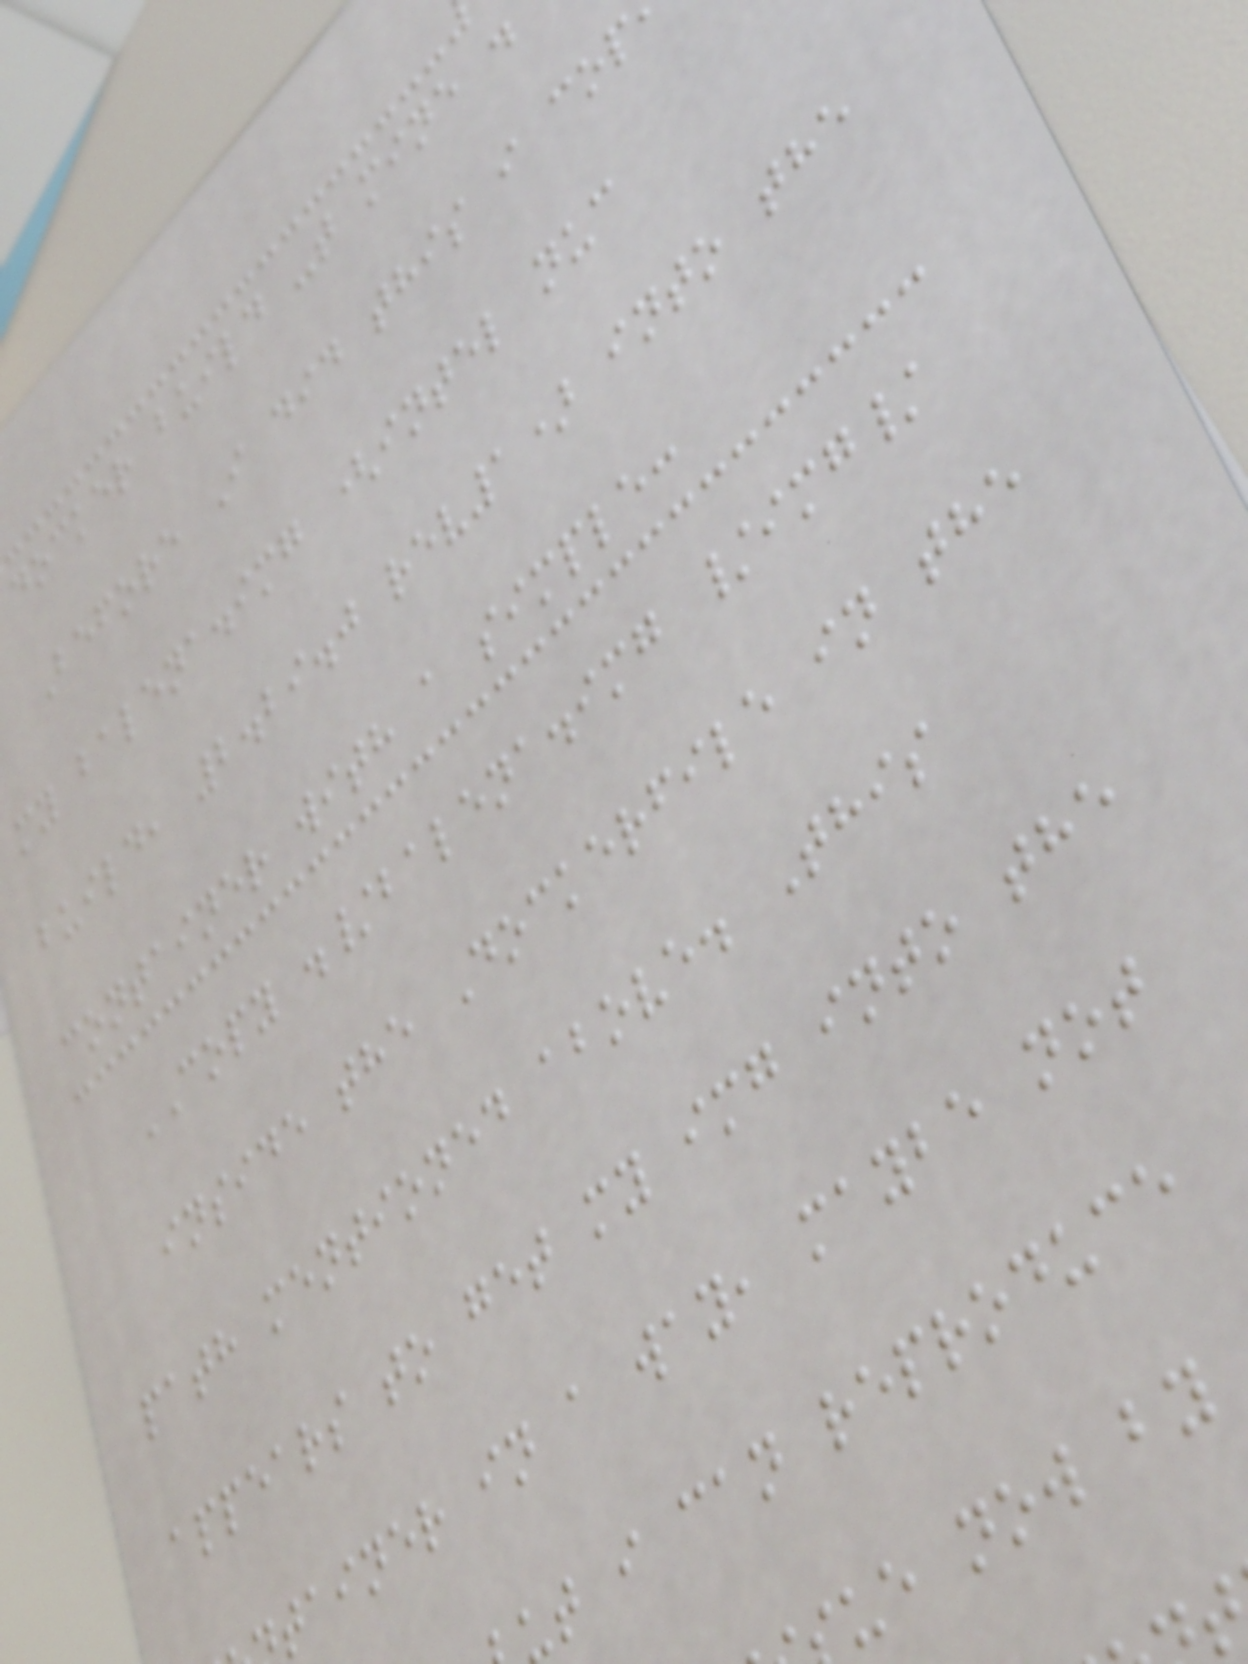docker build -t mine .
Before I did this i cop
my balena.img (intel nuc
build, 2.29.0 rev1) into the
container with a simple:
COPY ./balena.img /img/
inside the Dockerfile in the
path mentioned above. This
appears to get my img into the
tainer in a way, maybe not
ut i can reproduce
ue now by
